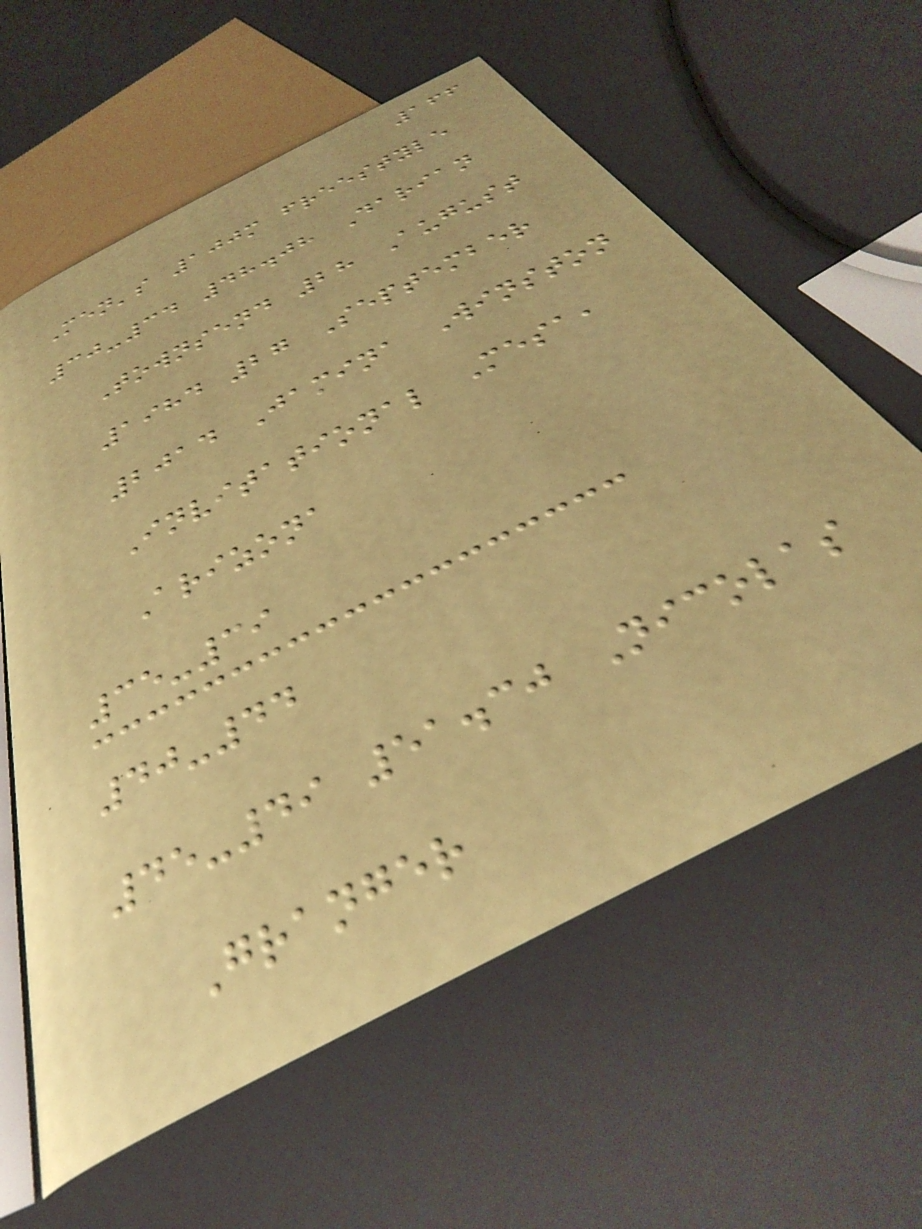166
Men's 100m freestyle
30-34 48.08 Darian
Townsend 28 August
1984 27 September
2014 Jamina Winston
Invitational Mesa,
Arizona
35-39
40-44
45-49 51.30 Nicolas
Granger
